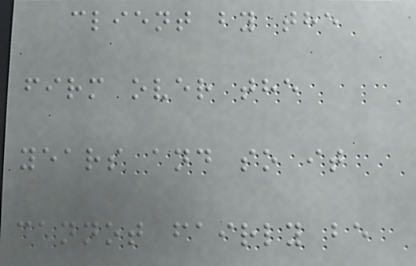client by the
firm over the
years and so it
cannot fairly be
